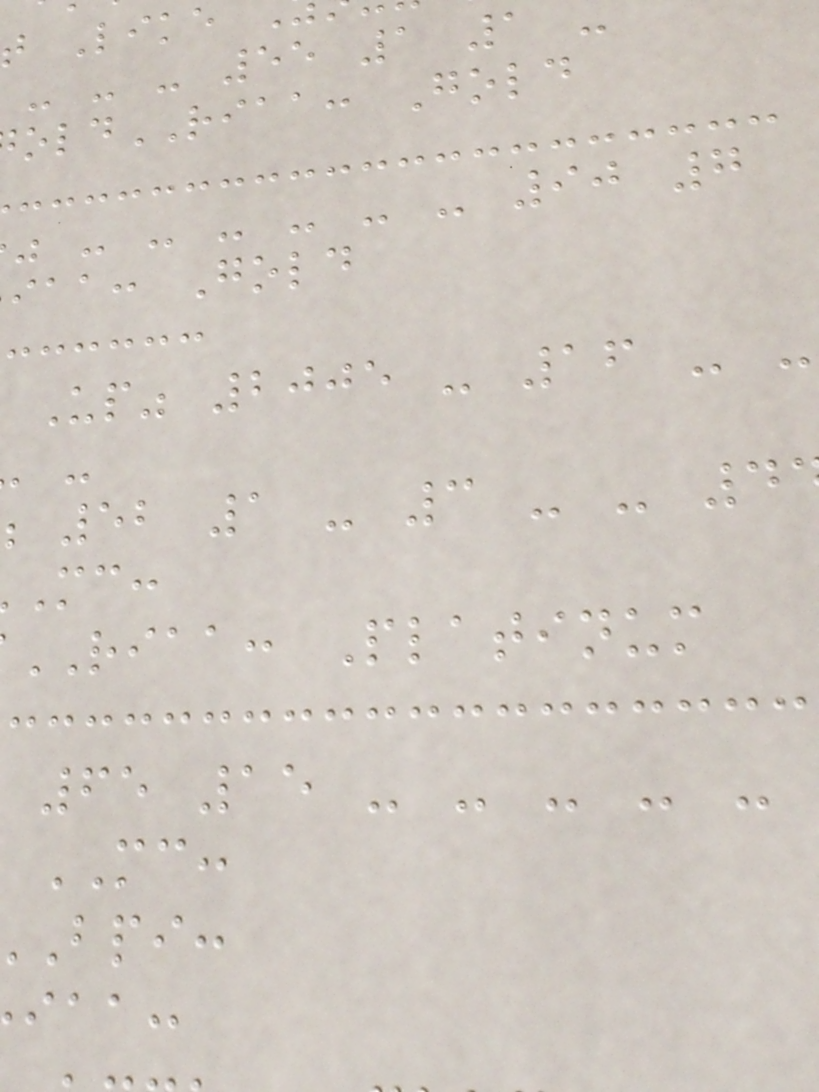t Like
- - - 55 1 1
oldRIAA: Gold
- - - - - - 90 7
iaa: Gold
Up" 2005 - 16 - -
52 1 - 3 - - 4
RIAA: Platinum
65 15 - - - - -
MC:
bpi:
iaa:
